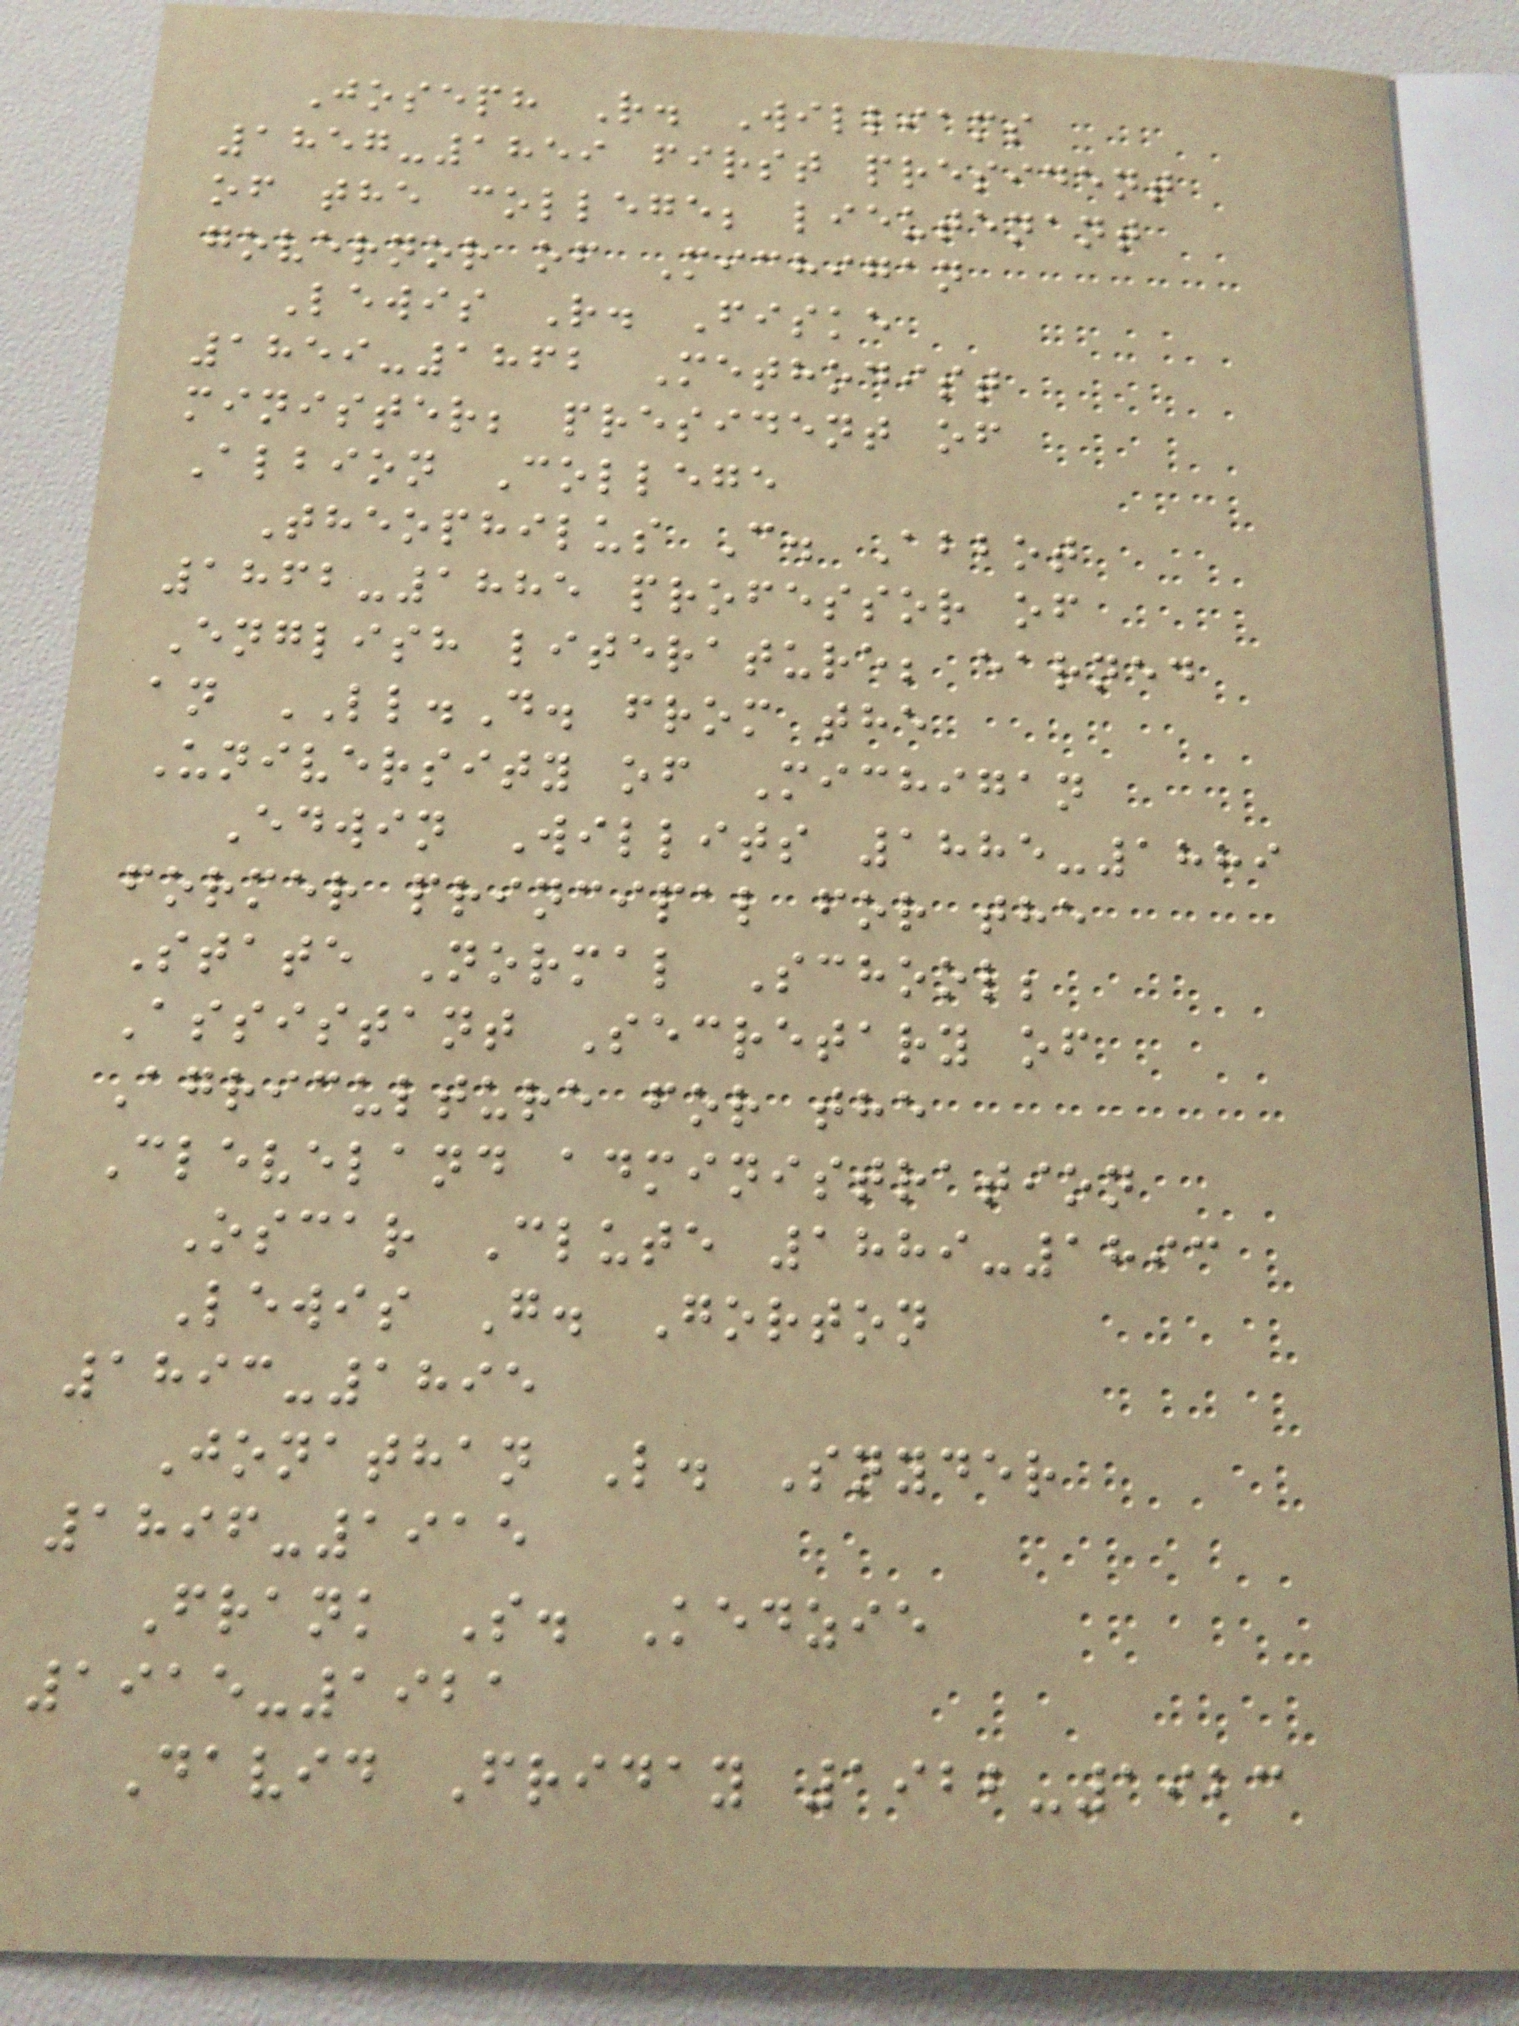Joseph R. Williams
1857-1859 first president
of the college; lieutenant
governor of Michigan
Lewis R. Fiske
1859-1862 Methodist
minister; president of
Albion College
Theophilus C. Abbot
1862-1885 professor of
English literature; earned
an LL.D. from the
University of Michigan
Edwin Willits 1885-1889
former principal for the
State Normal School;
Assistant Secretary of
Agriculture for the
Cleveland administration
Oscar Clute 1889-1893
Lewis G. Gorton
1893-1895
Jonathan L. Snyder
1896-1915
Frank S. Kedzie
1915-1921
David Friday 1922-1923
